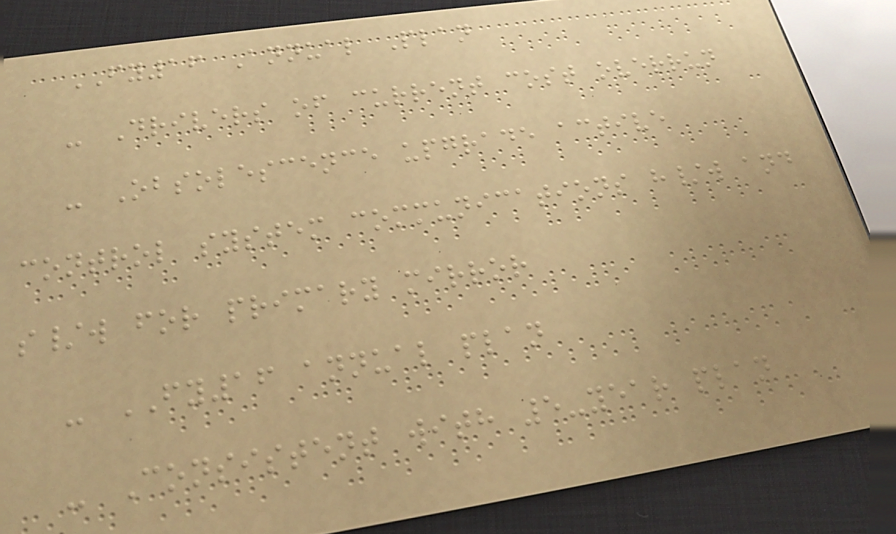FY16 Annual Plan
- Drivers of current cost overrun
- Obsolescence upgrade active
control system communications h/w and
s/w for primary mirror
- FY16 annual plan
- Consistent with 5-year plan
